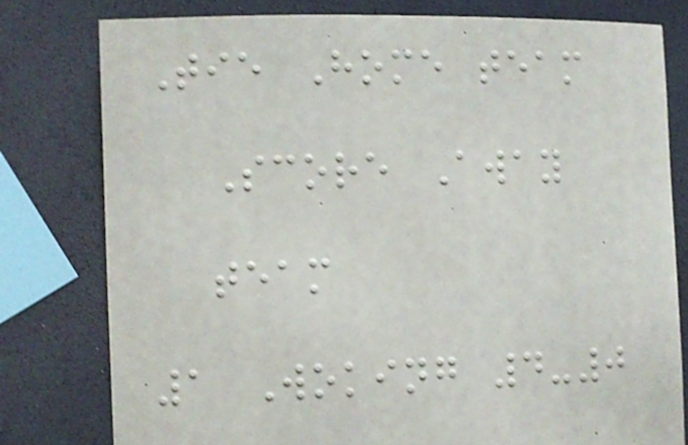Tie Home team
Score Away
team
1 Woking 4-0
